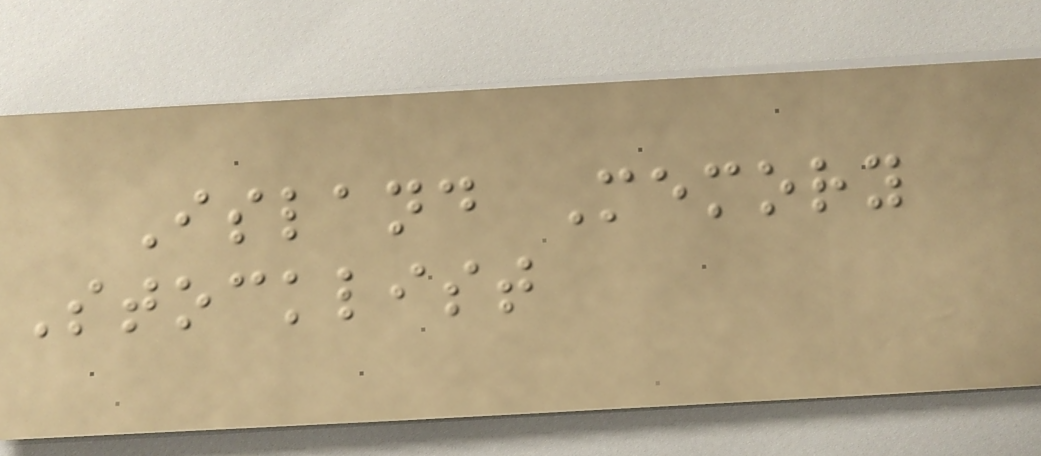Island Memory
Stocklist
